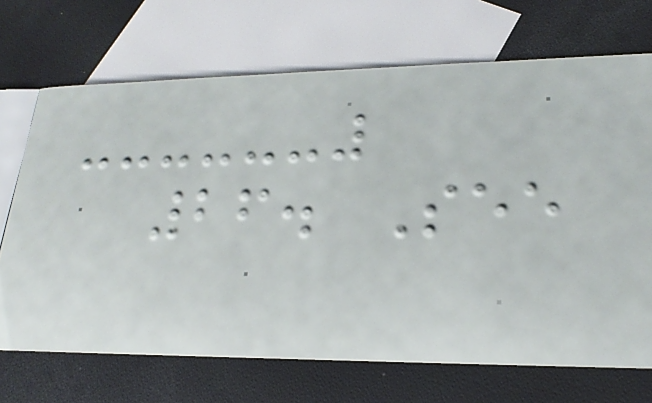26. See
